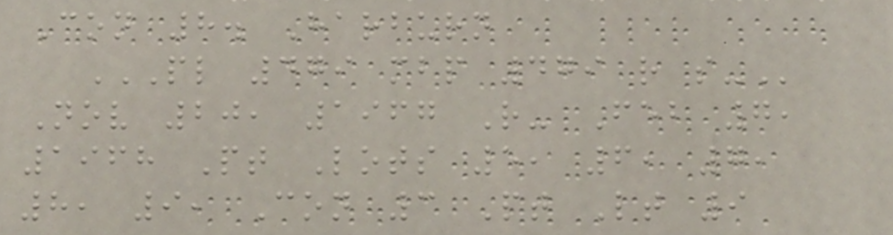Con 8. Harburn
PL 479 MBP 479 R S-
Nov 20, 1967 R- Feb 7,
1968 Pt Lots 5, 6, 7,
8, 9, Con 3 Pt Lt 9
